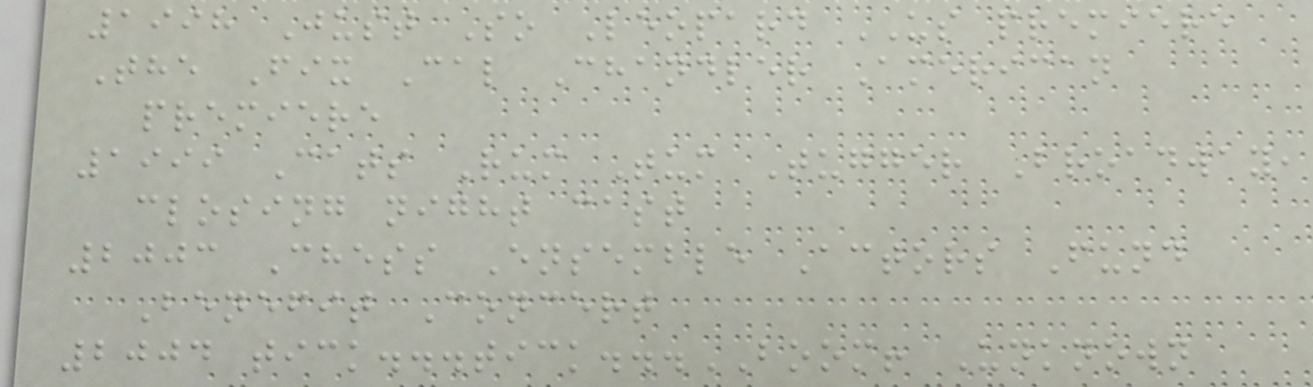1998 Just So Leopard US premiere
The Fix Cal Chandler American
premiere
1999 Cats Rum Tum Tugger Broadway,
closing night cast
2003 Chess Ensemble Actors Fund
Benefit Concert
2004 tick...tick...BOOM! Unknown
